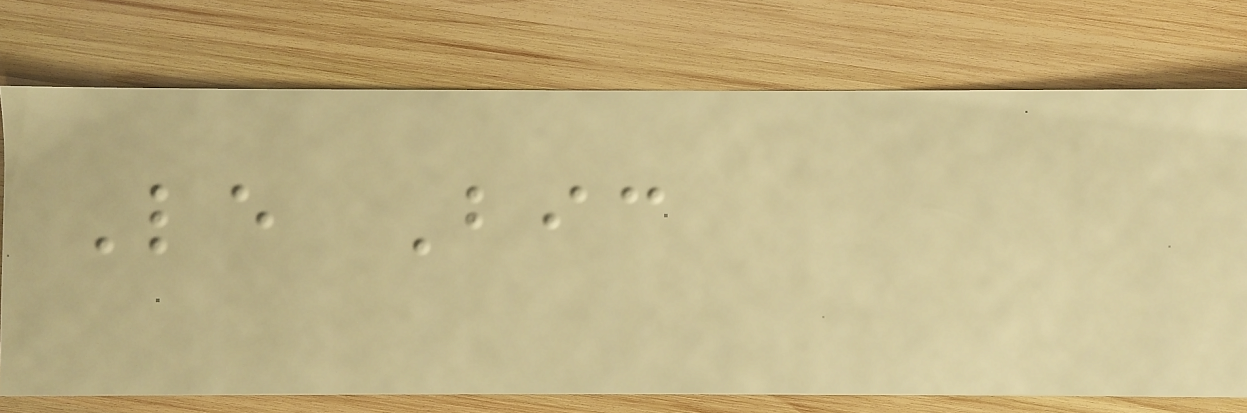Le Bic
